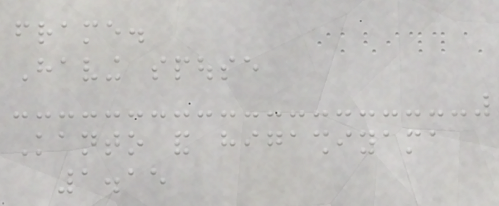frame.
Having spouse
Kanto and higashiyama
1.15
